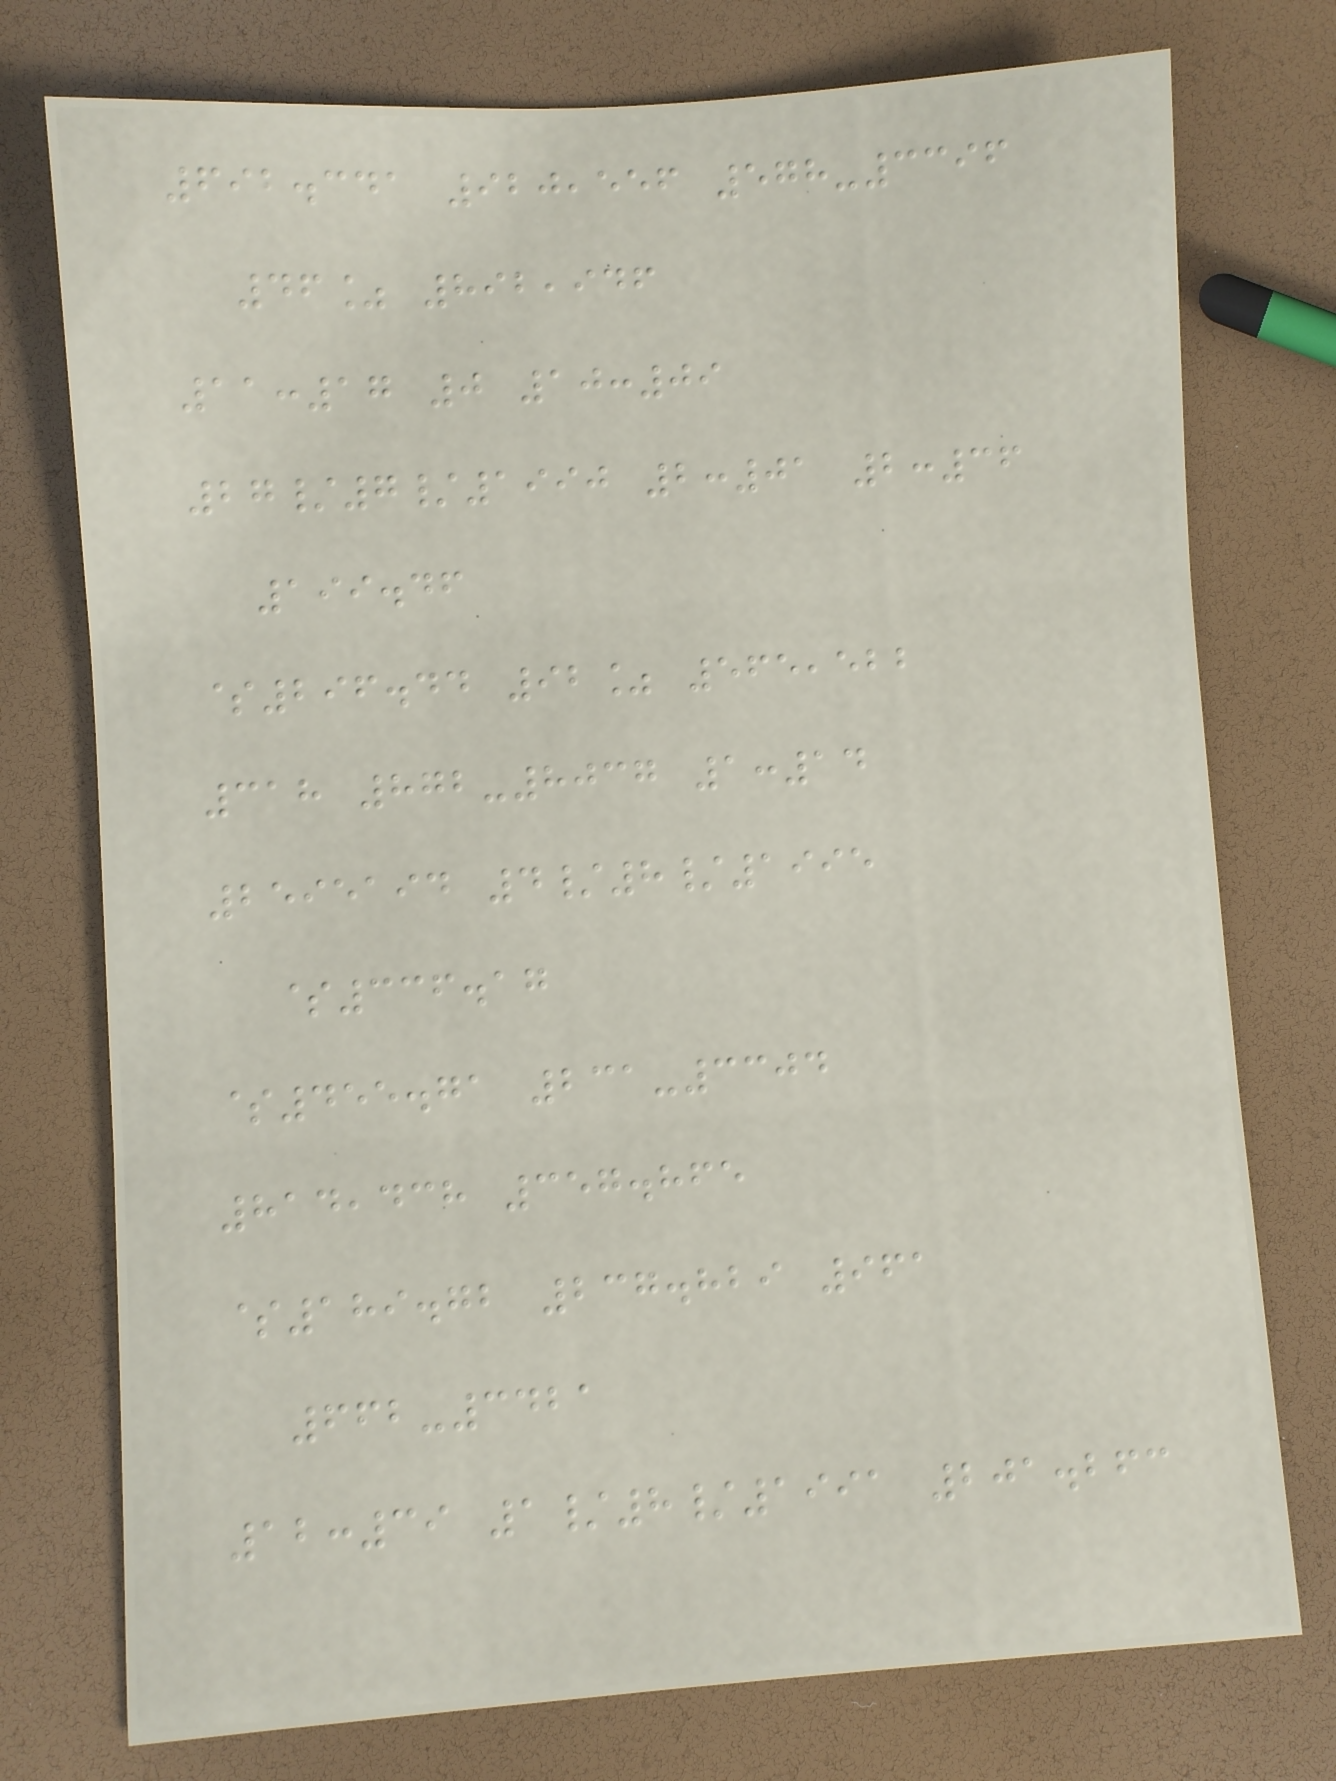692.341 920,556 578-3396
46% 892,946
11:17 0 10:09
27/7/1990 2:01 2:36
199.46
$296.44 92% 565,522
318 872-8037 1:14
2595194 4/8/1995
$336.17
$455.71 231-3304
814,438 357.865
$189.72 237.829 961
662-3421
12:39 1/8/1991 201.263
